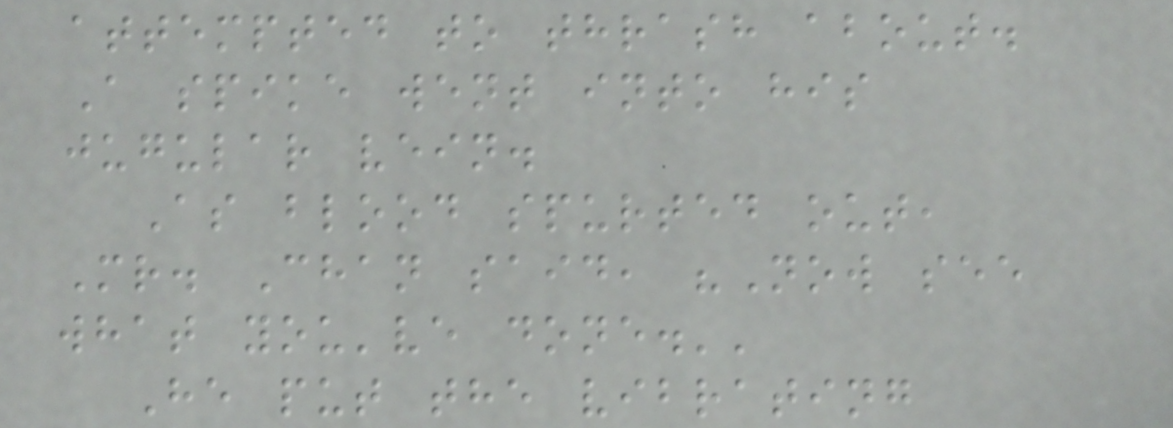attempted to thrash about.
A spike went into his
jugular vein.
As blood spurted out,
Mr. Chan said, "Now see
what you've done.''
He put the vibrating
